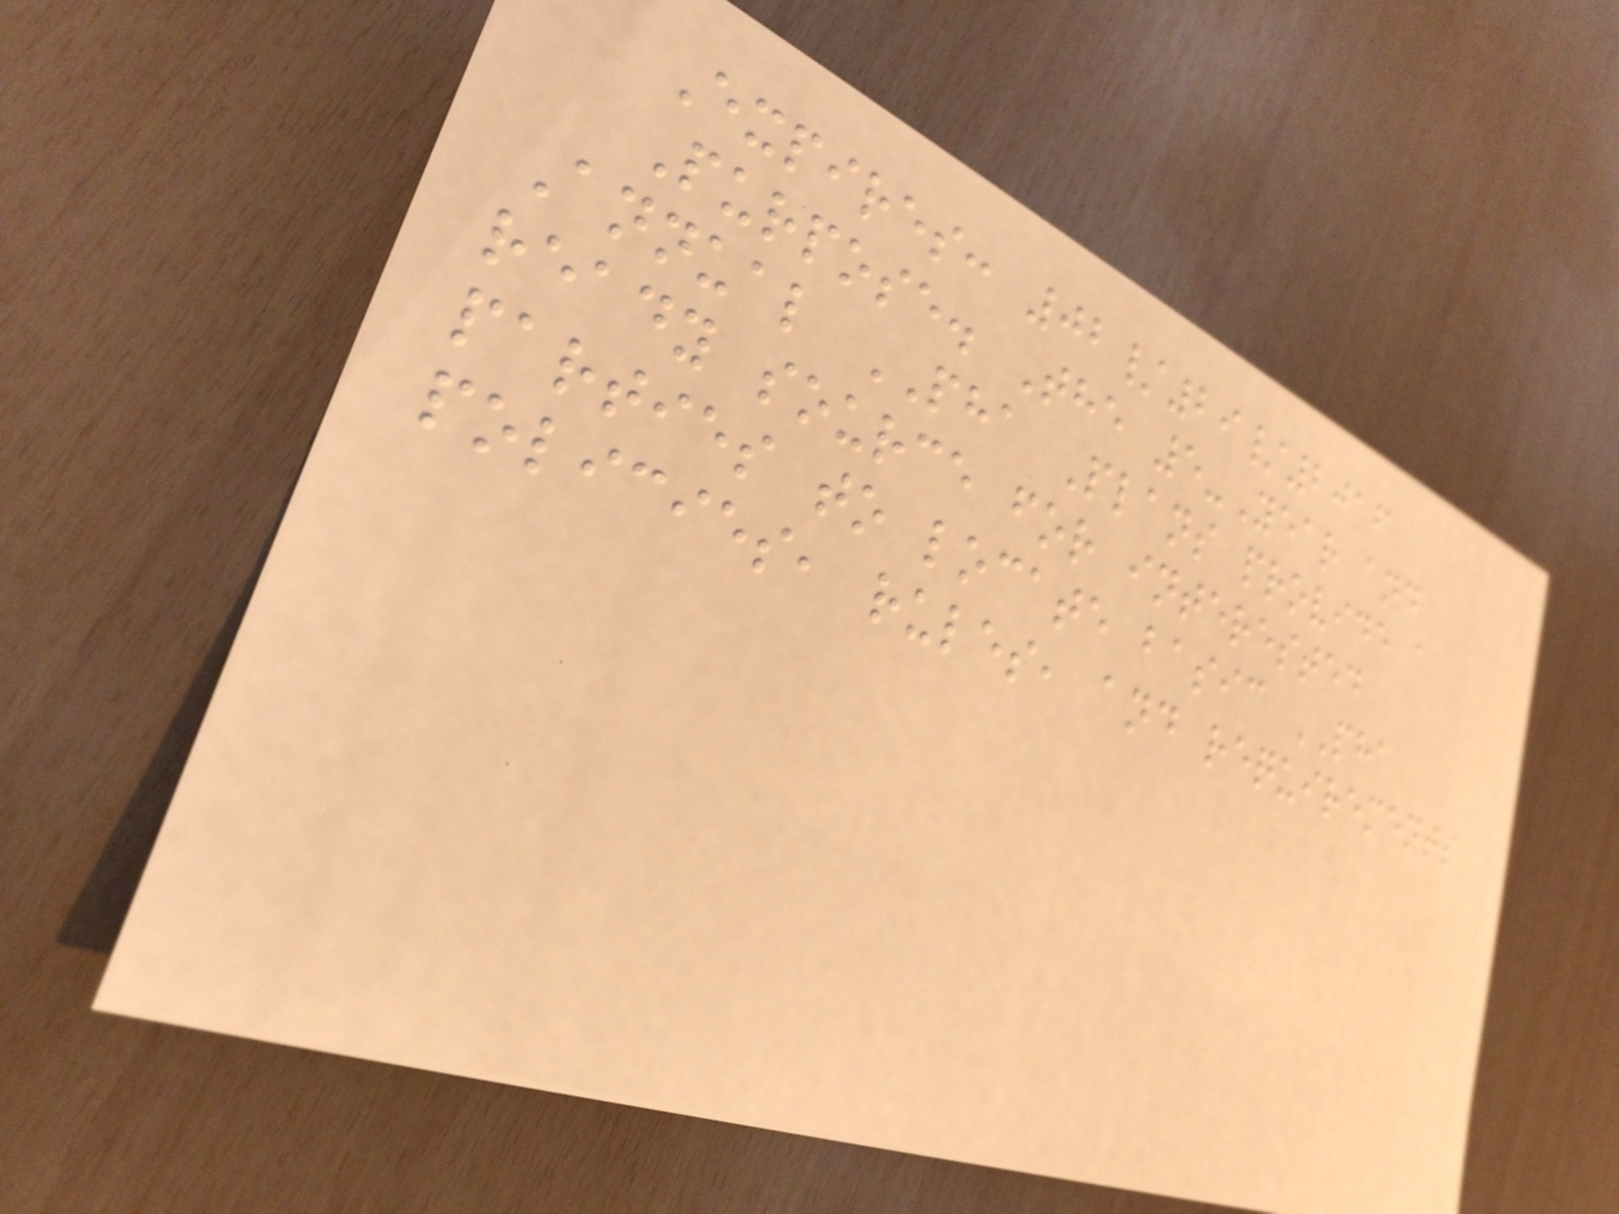Expires: 02/29/2016
Purpose. The 5-Year and
Annual PHA Plans provide a
ready source for interested
parties to locate basic PHA
policies, rules, and requirements
